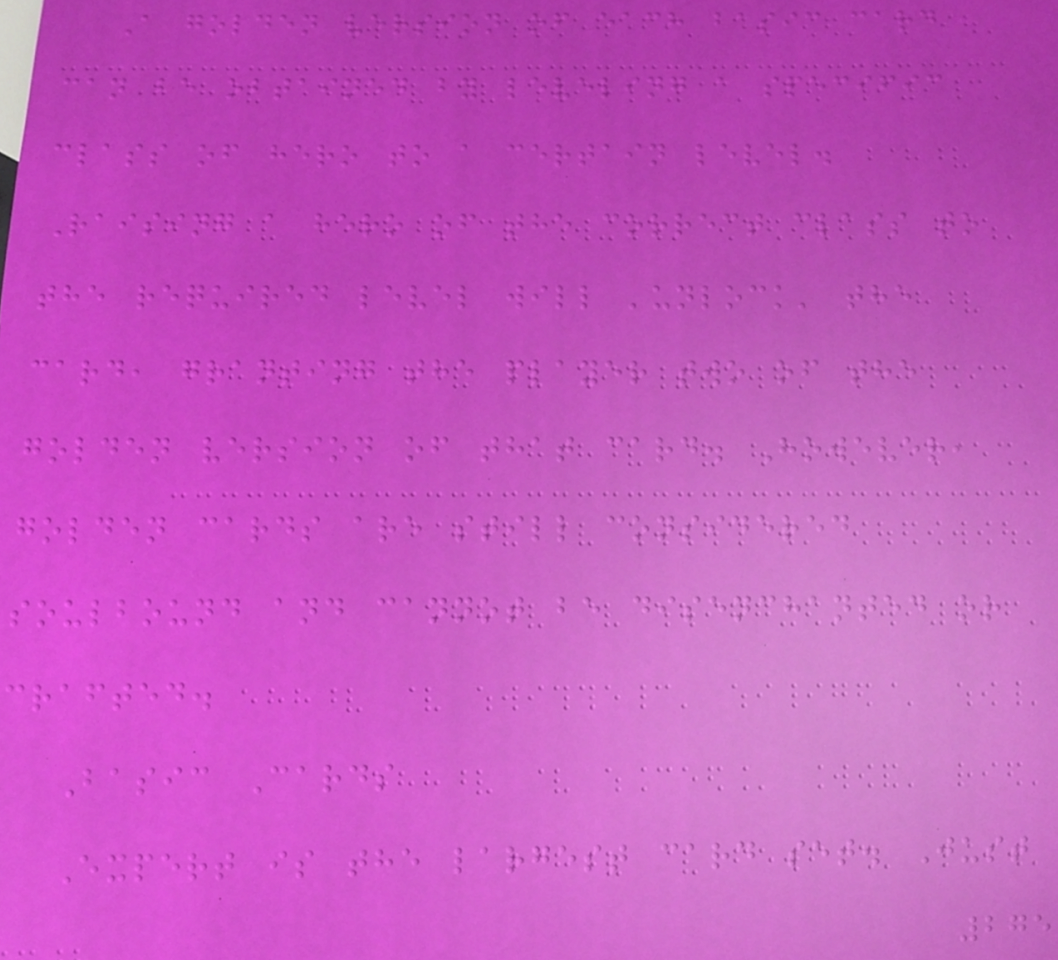A golden version of each basic card
can be obtained by leveling a specific
class of hero to a certain level.
Raising a hero of the correct class to
the required level will 'unlock' the
card, granting the player two of the
golden version of that card. However,
golden cards are still considered
soulbound and cannot be disenchanted or
crafted.
Basic Cards
Expert is the largest card set. Just
275
